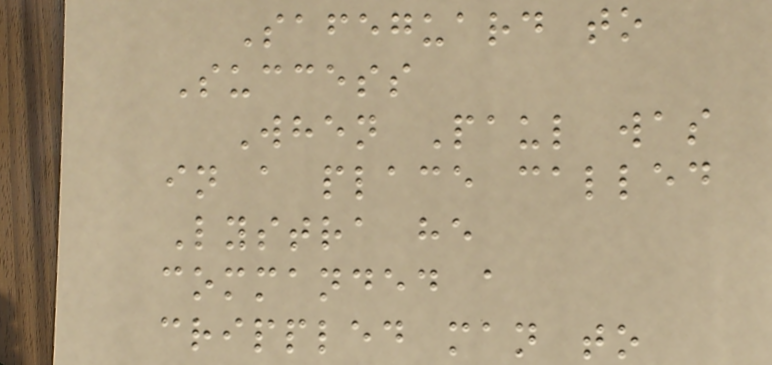Safeguard to
Success
When Paul was
in a place called
Lystra he
commanded a
crippled man to
